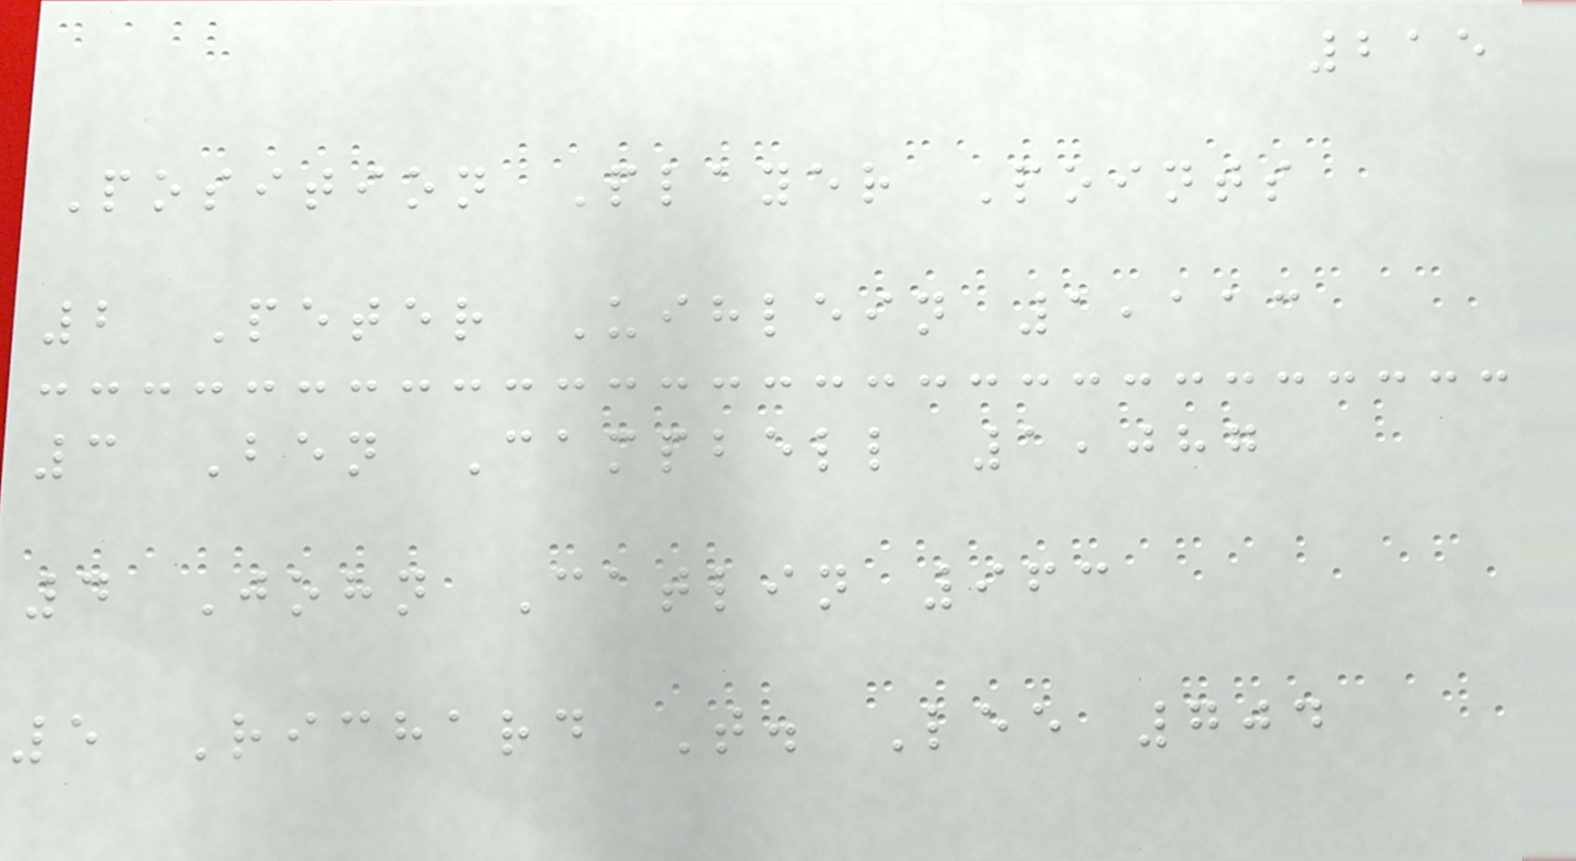215
Position Player Points
2 Peter Uihlein 1,113
3 Ben Campbell 1,087
4 John Catlin 963
5 Richard T. Lee 704
